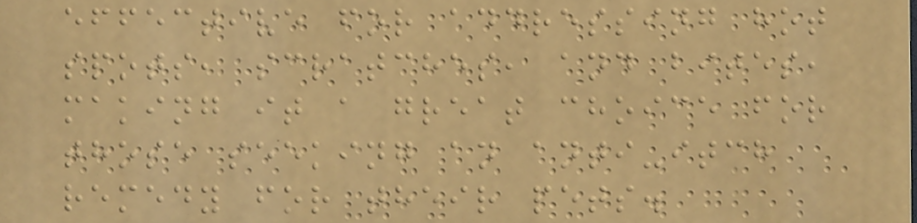effective for addressing hot
spots, scratches, and bites,
making it a great choice for
those seeking an anti-itch
remedy for their pets.
